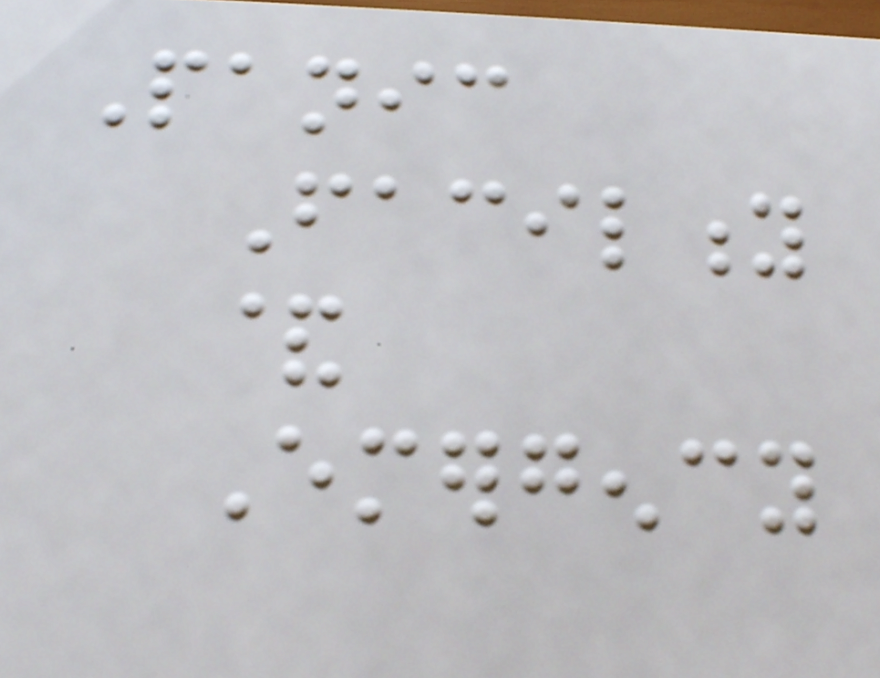Panic
Facility
&
Emergency
